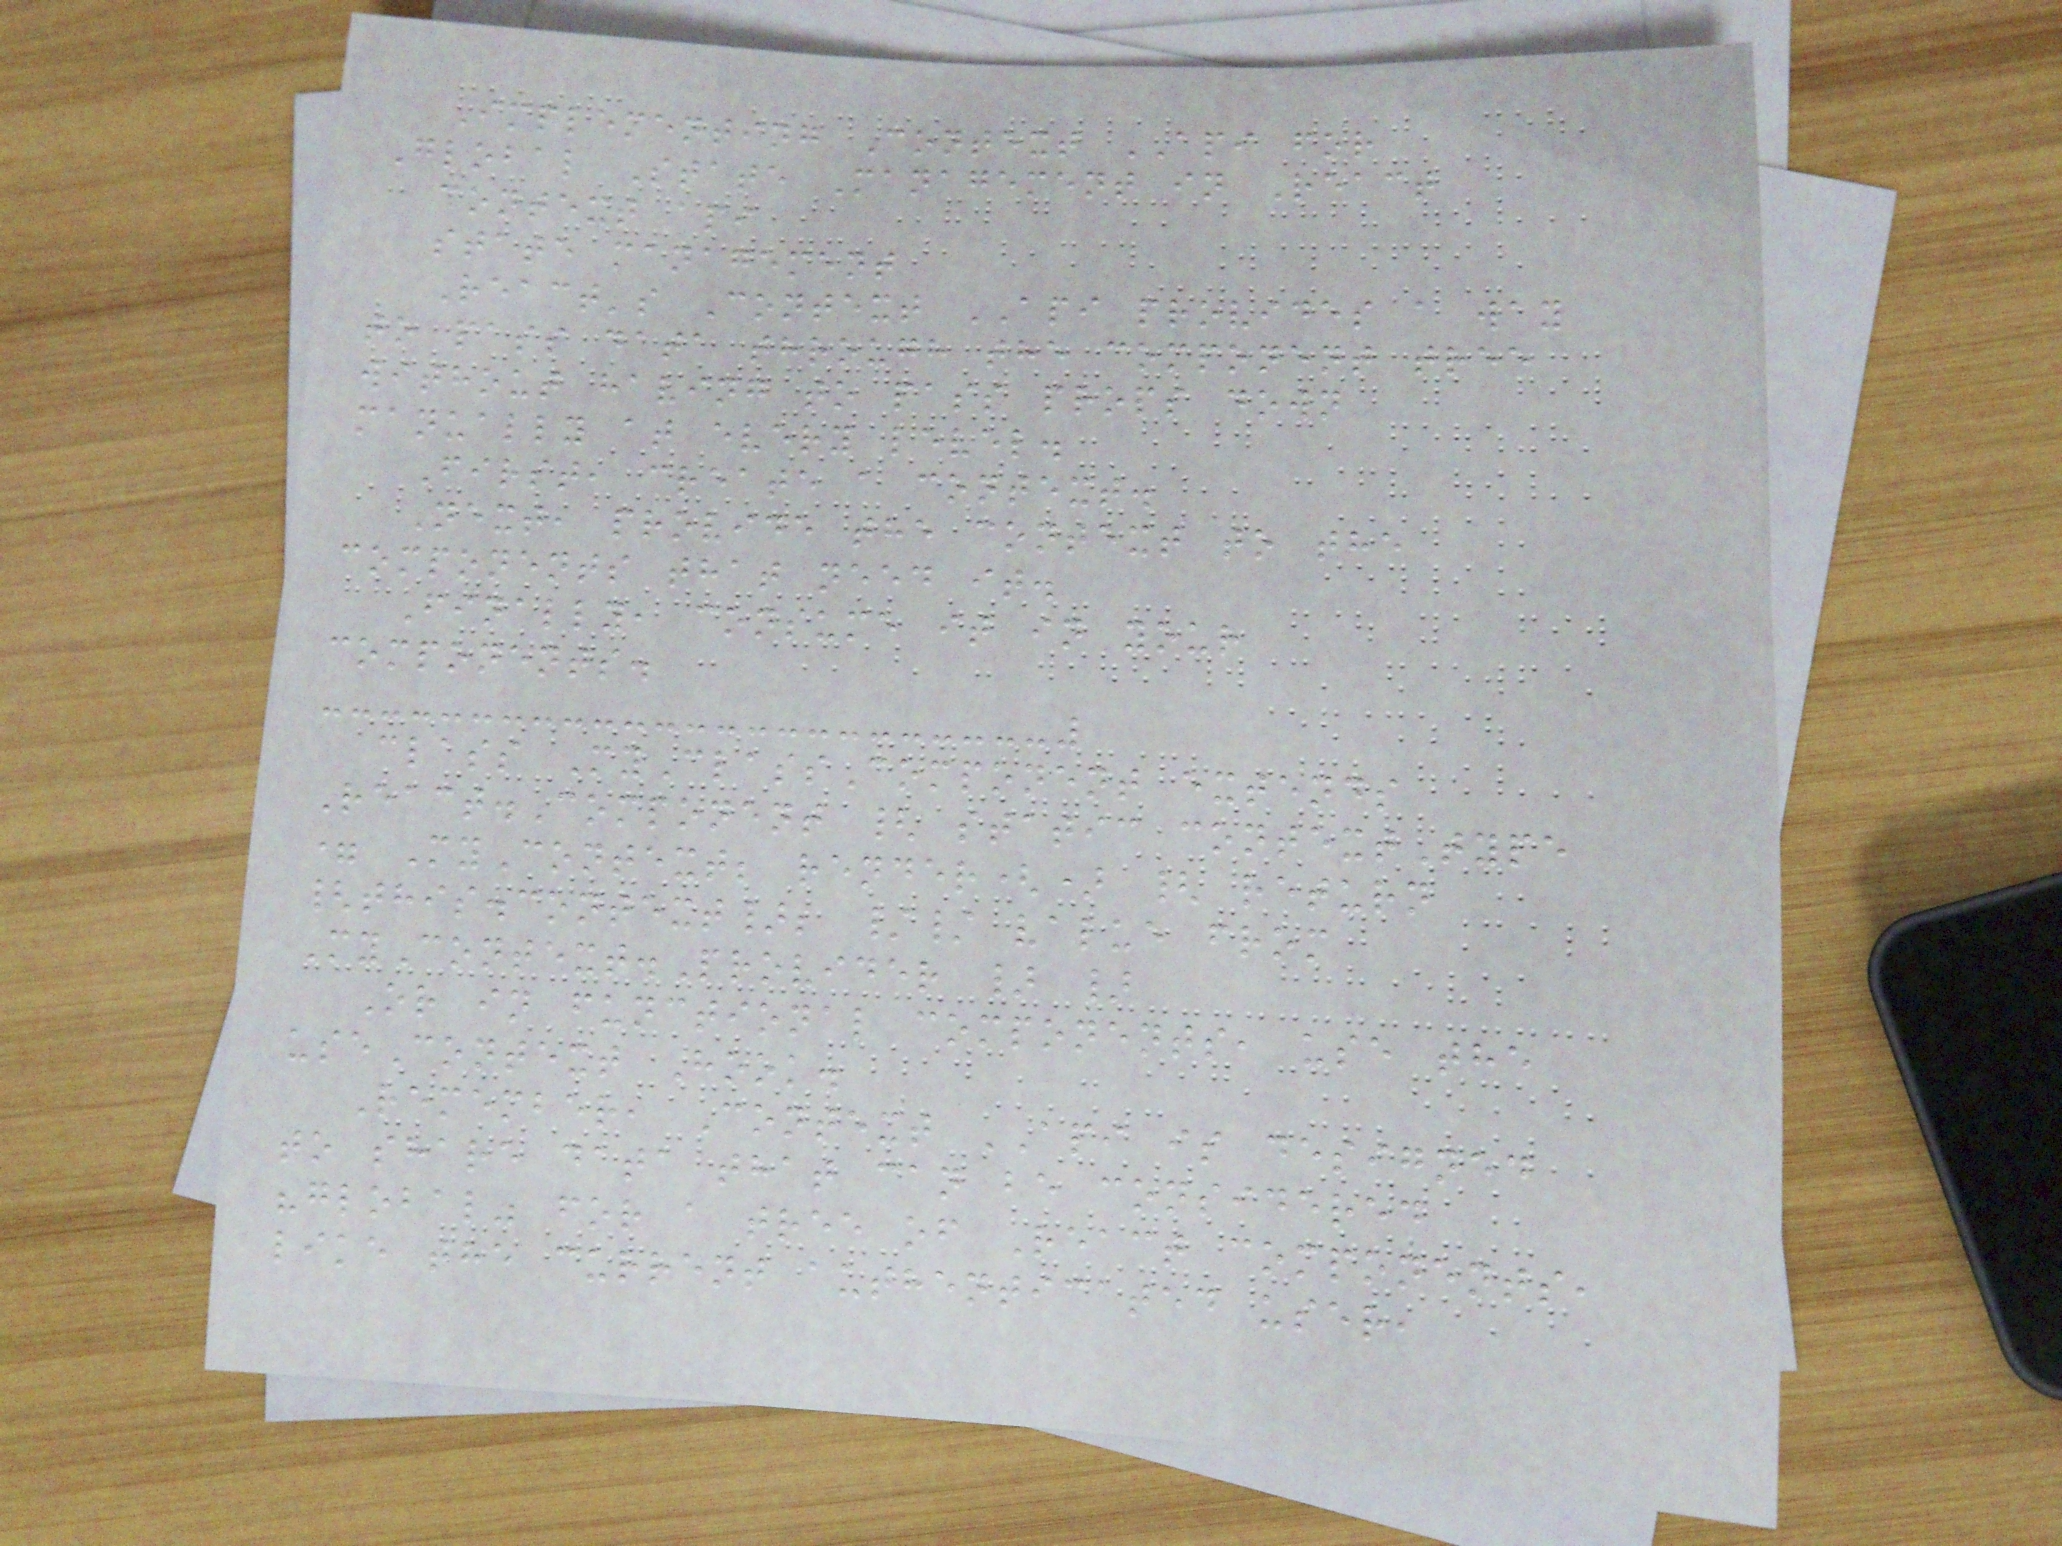Implementing Context API for
Global State Management in React
context api
state management
React's Context API provides a way
to pass data through the component tree
without having to pass props down
manually at every level.
First, create a context.
Next, provide the context to the
components that need it.
Finally, consume it in your
components.
class MyClassComponent extends
React.Component { static contextType
= MyContext; render() { return
{this.context}; // value from
MyContext.Provider } }
Or in functional components, use the
useContext Hook.
Remember, Context API is designed
to share data that can be considered
"global" for a tree of React components,
like the current authenticated user,
